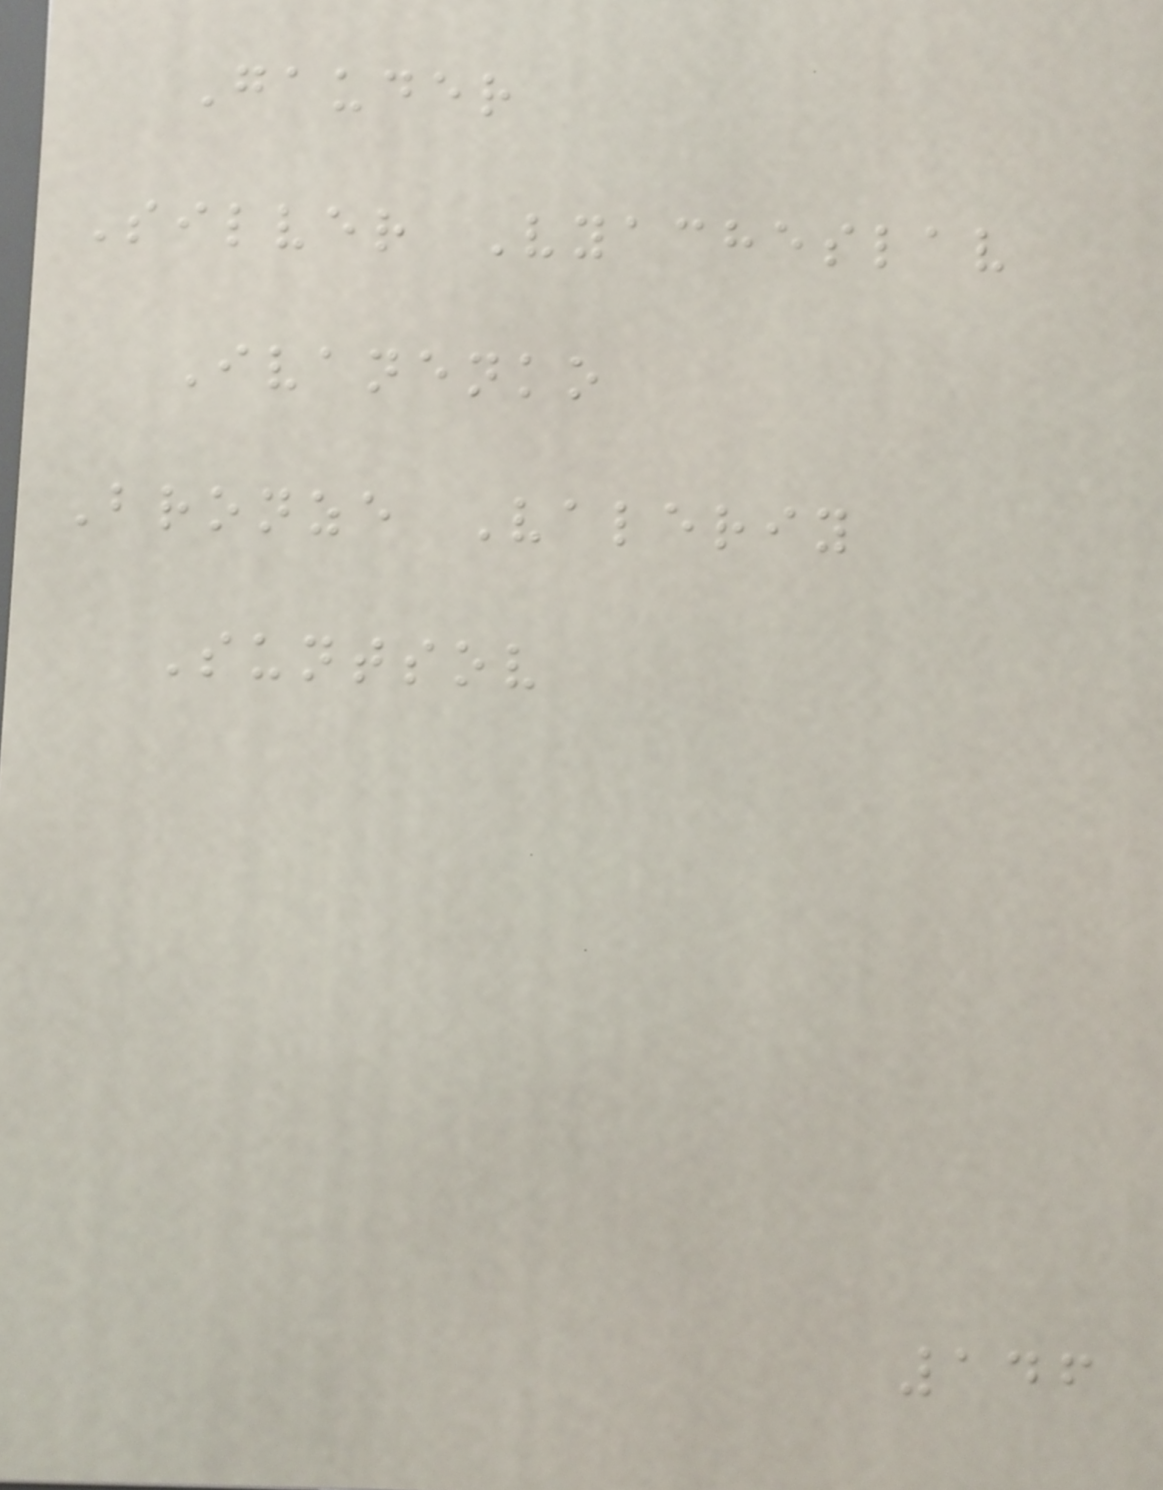Gauder
Silver Vyacheslav
Ivanenko
Bronze Valeriy
Suntsov
146
